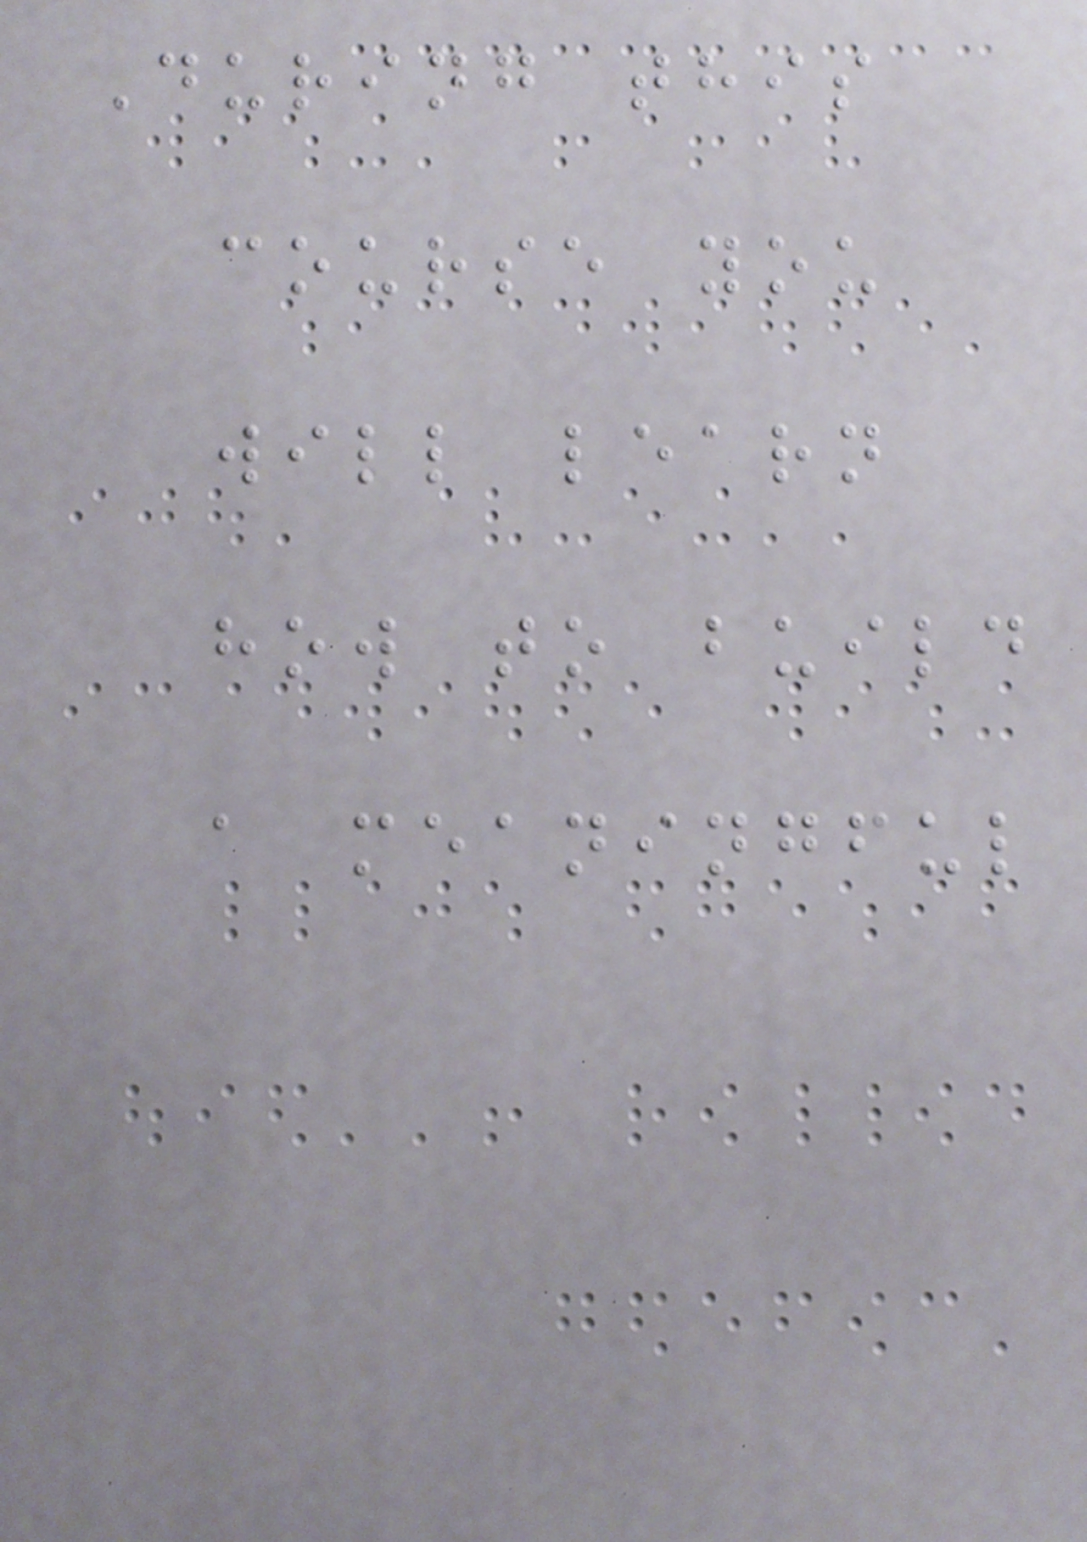During this
course you
will learn
how to build
a meaningful
